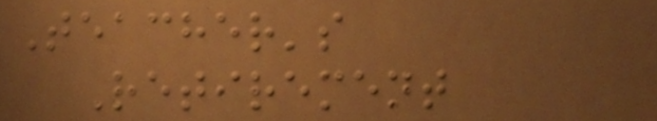Teacher's
Retirement
